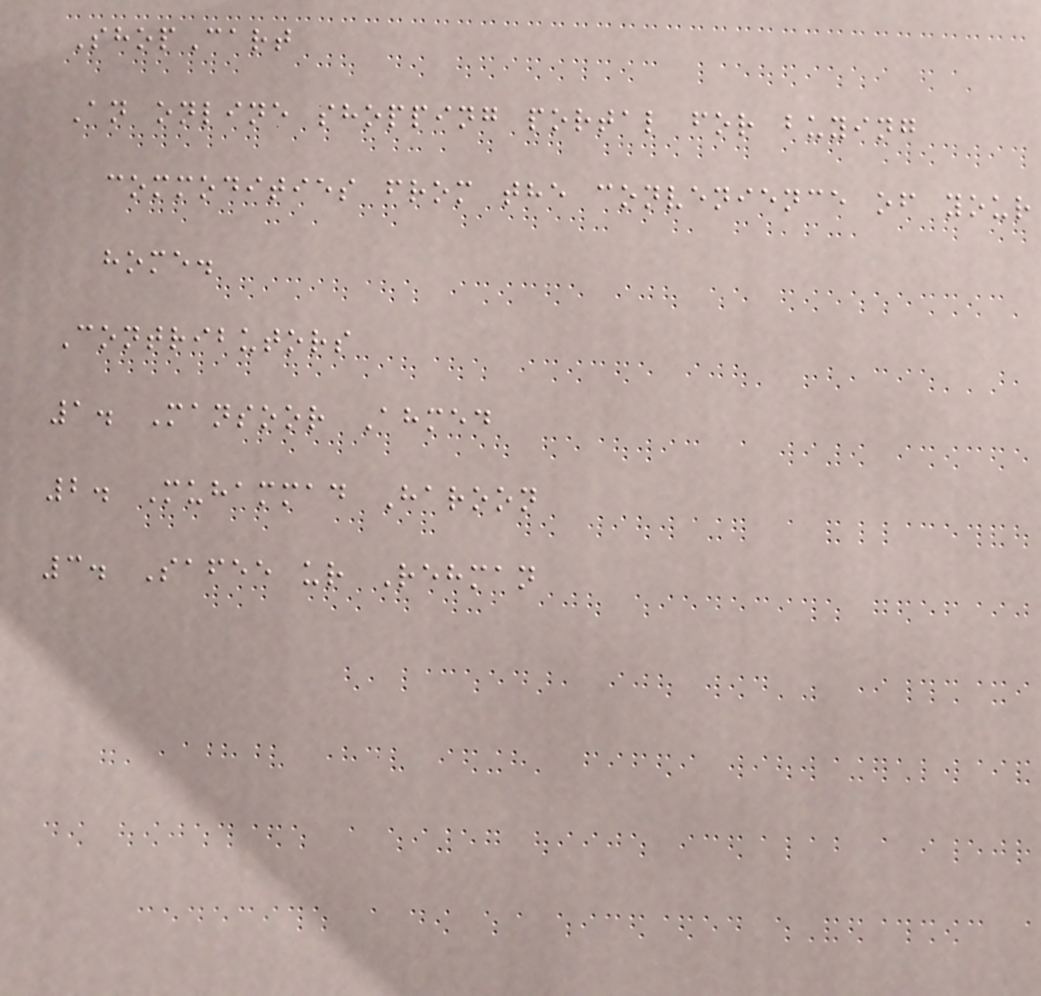ShopCart
An online shopping portal for buying
commodities from the convenience of your
home.
Contributors
1. Mansoor Ahmed
2. Muhammad Haroon
3. Safee ur Rehman
